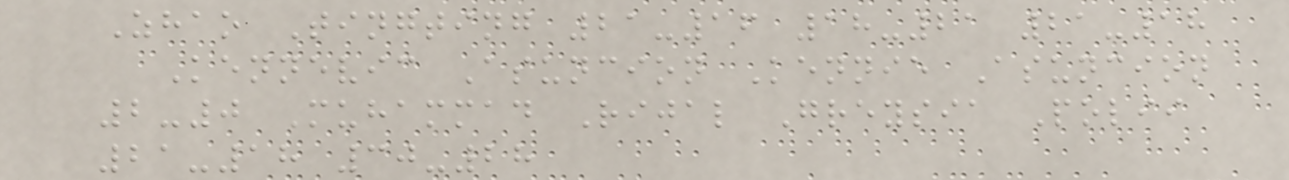Zhao Tingting 21-16 18-21 21-18
Kennevic Asuncion Kennie Asuncion
2-0 Muhammad Rijal Greysia Polii
21-18 30-28
